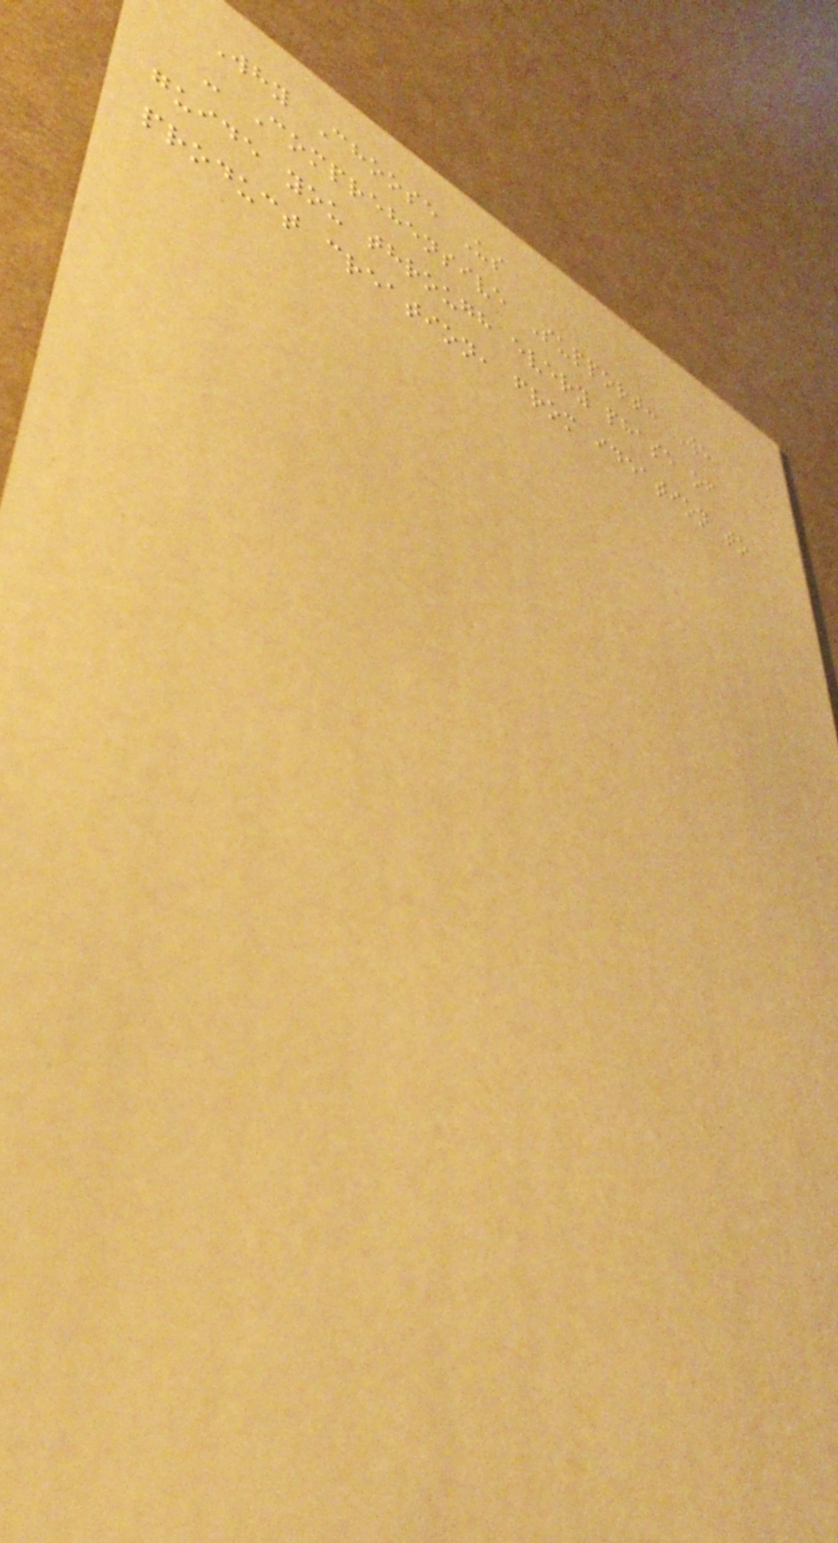Why Choose Us
- Comprehensive Support: We
guide you through every phase of
product creation, from ideation to
